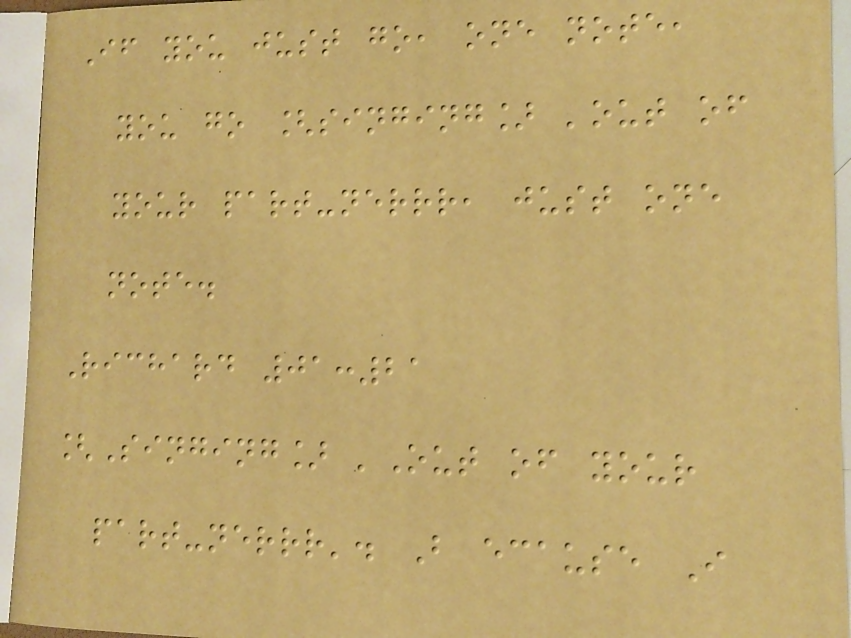If you just go, one note,
you go [singing] 'out of
your part-nerrr, just one
note.
Richard 01:21
[Singing] 'Out of your
part-nerrr'. B ecause I
